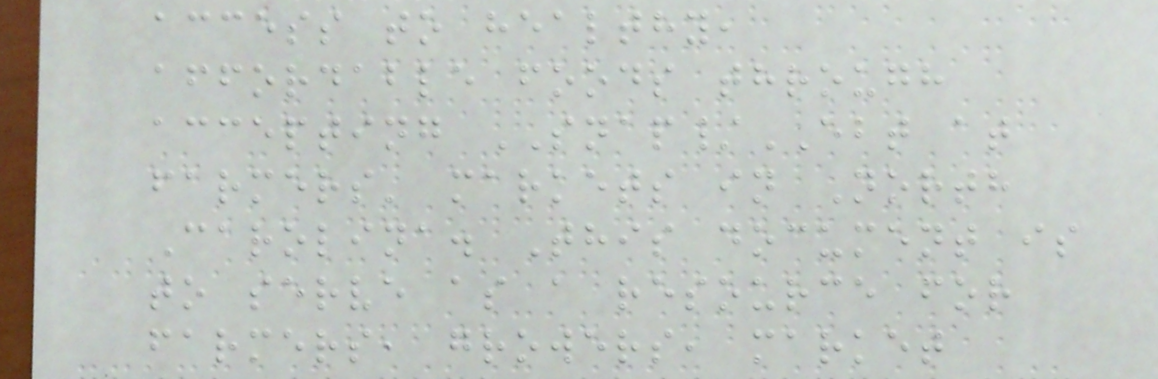access to healthy,
affordable foods through
accepting SNAP/EBT at
farmers' markets in North
Carolina. This document is
to serve as a resource for
farmers, growers, market
